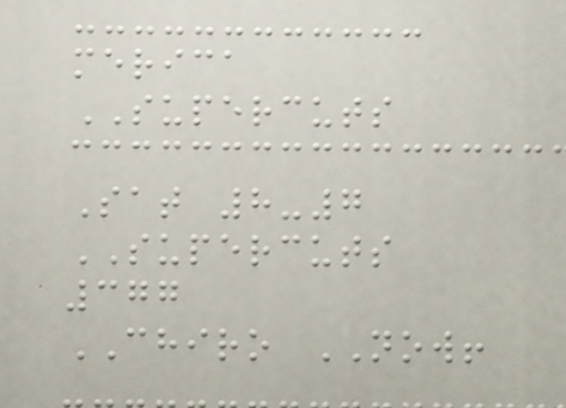merica
SUPERCUTS
Sat 8-7
SUPERCUTS
377
CHIRO NOW!
